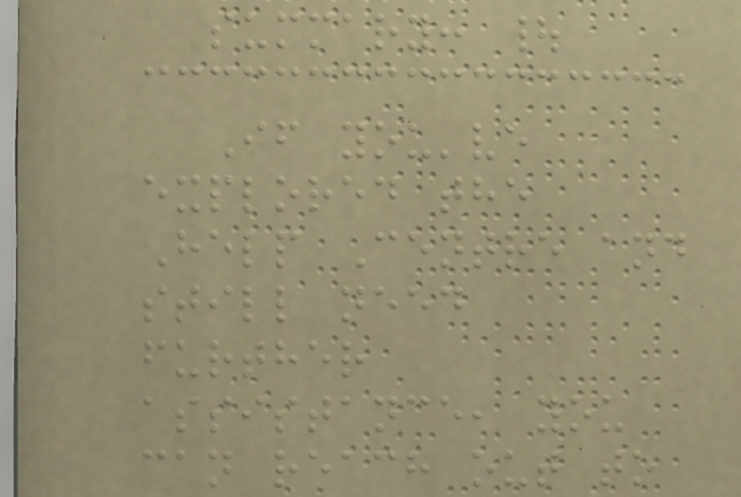summary: |
If you've
explored the
Help Centre and
still need
further
assistance, you
can reach out to
